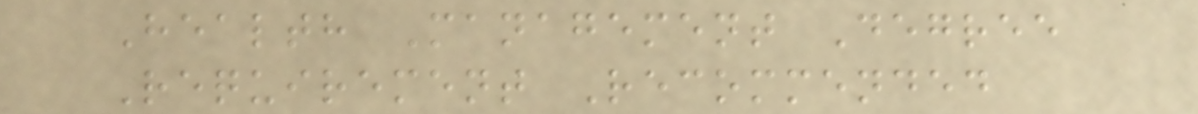Health Management Degree
Requirement Recommended
